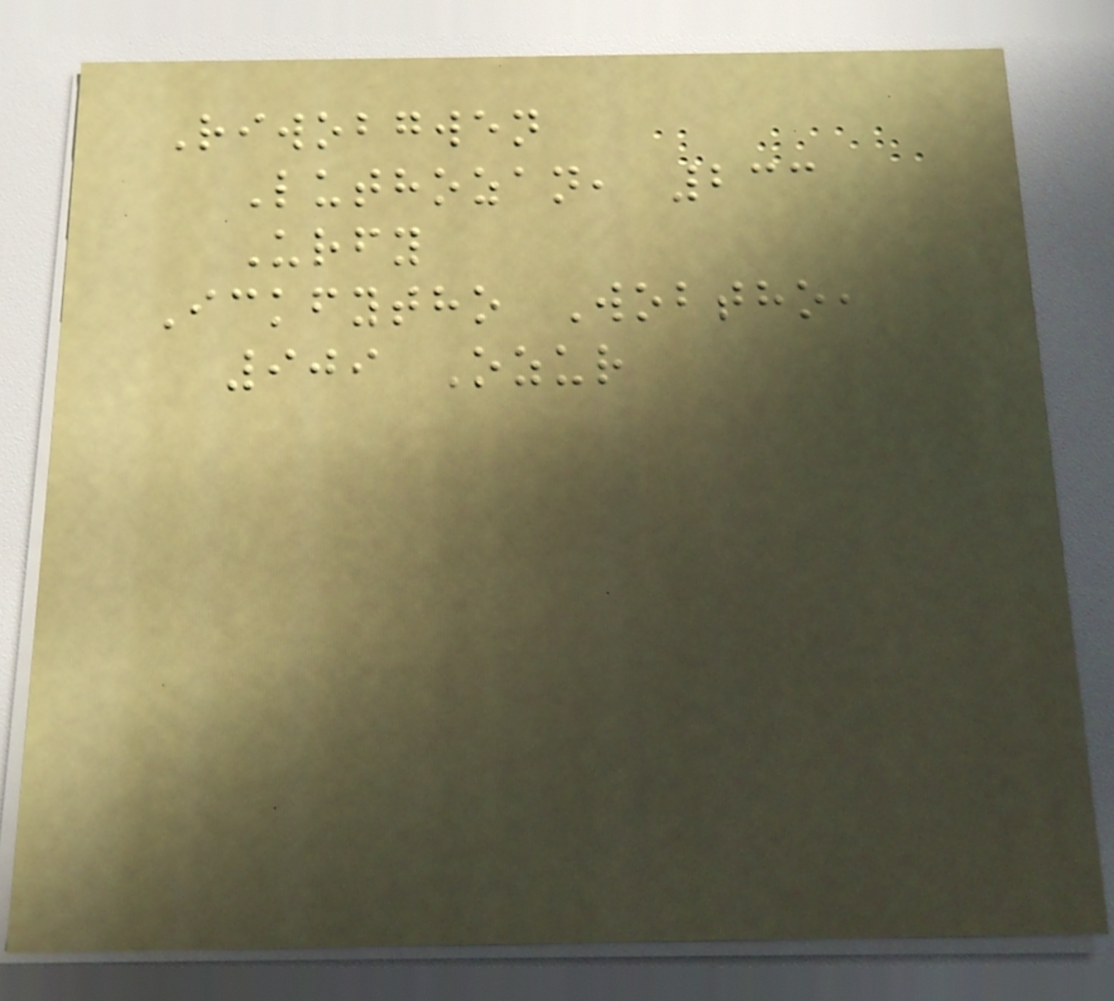Riwobgwen
Luthozan, 233
Urfy
Ickfytho Wobtho,
909 Ozur
